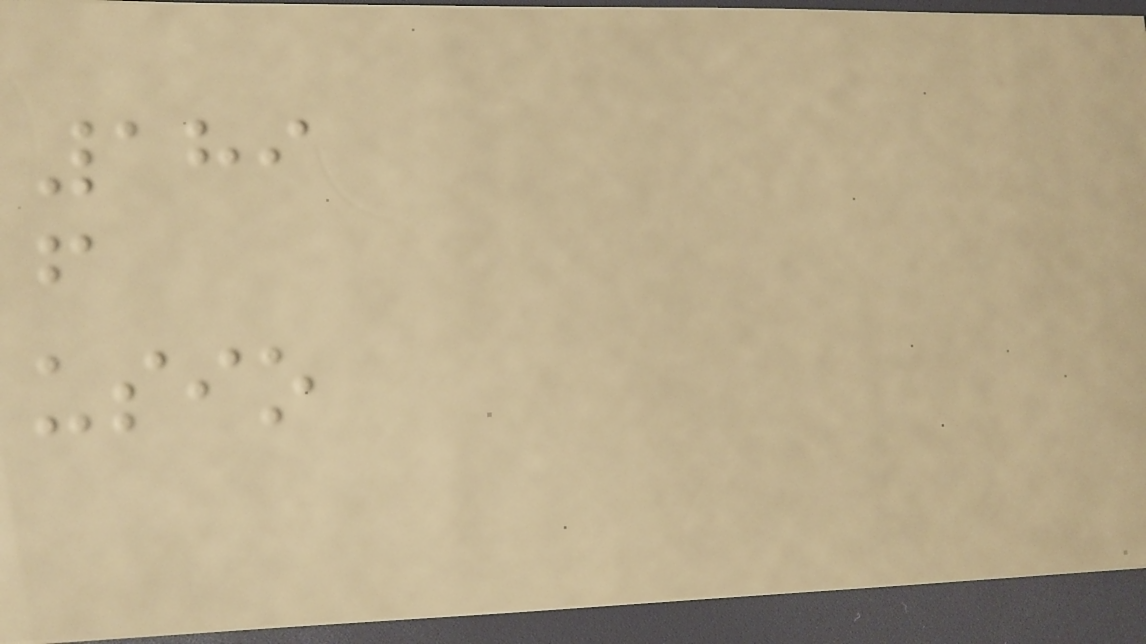189
f
usio
